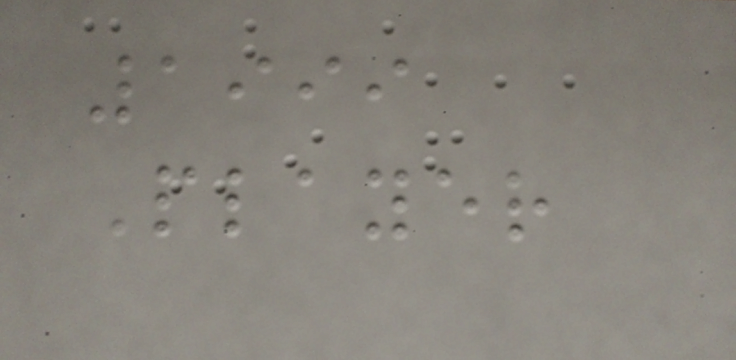1999
Player
